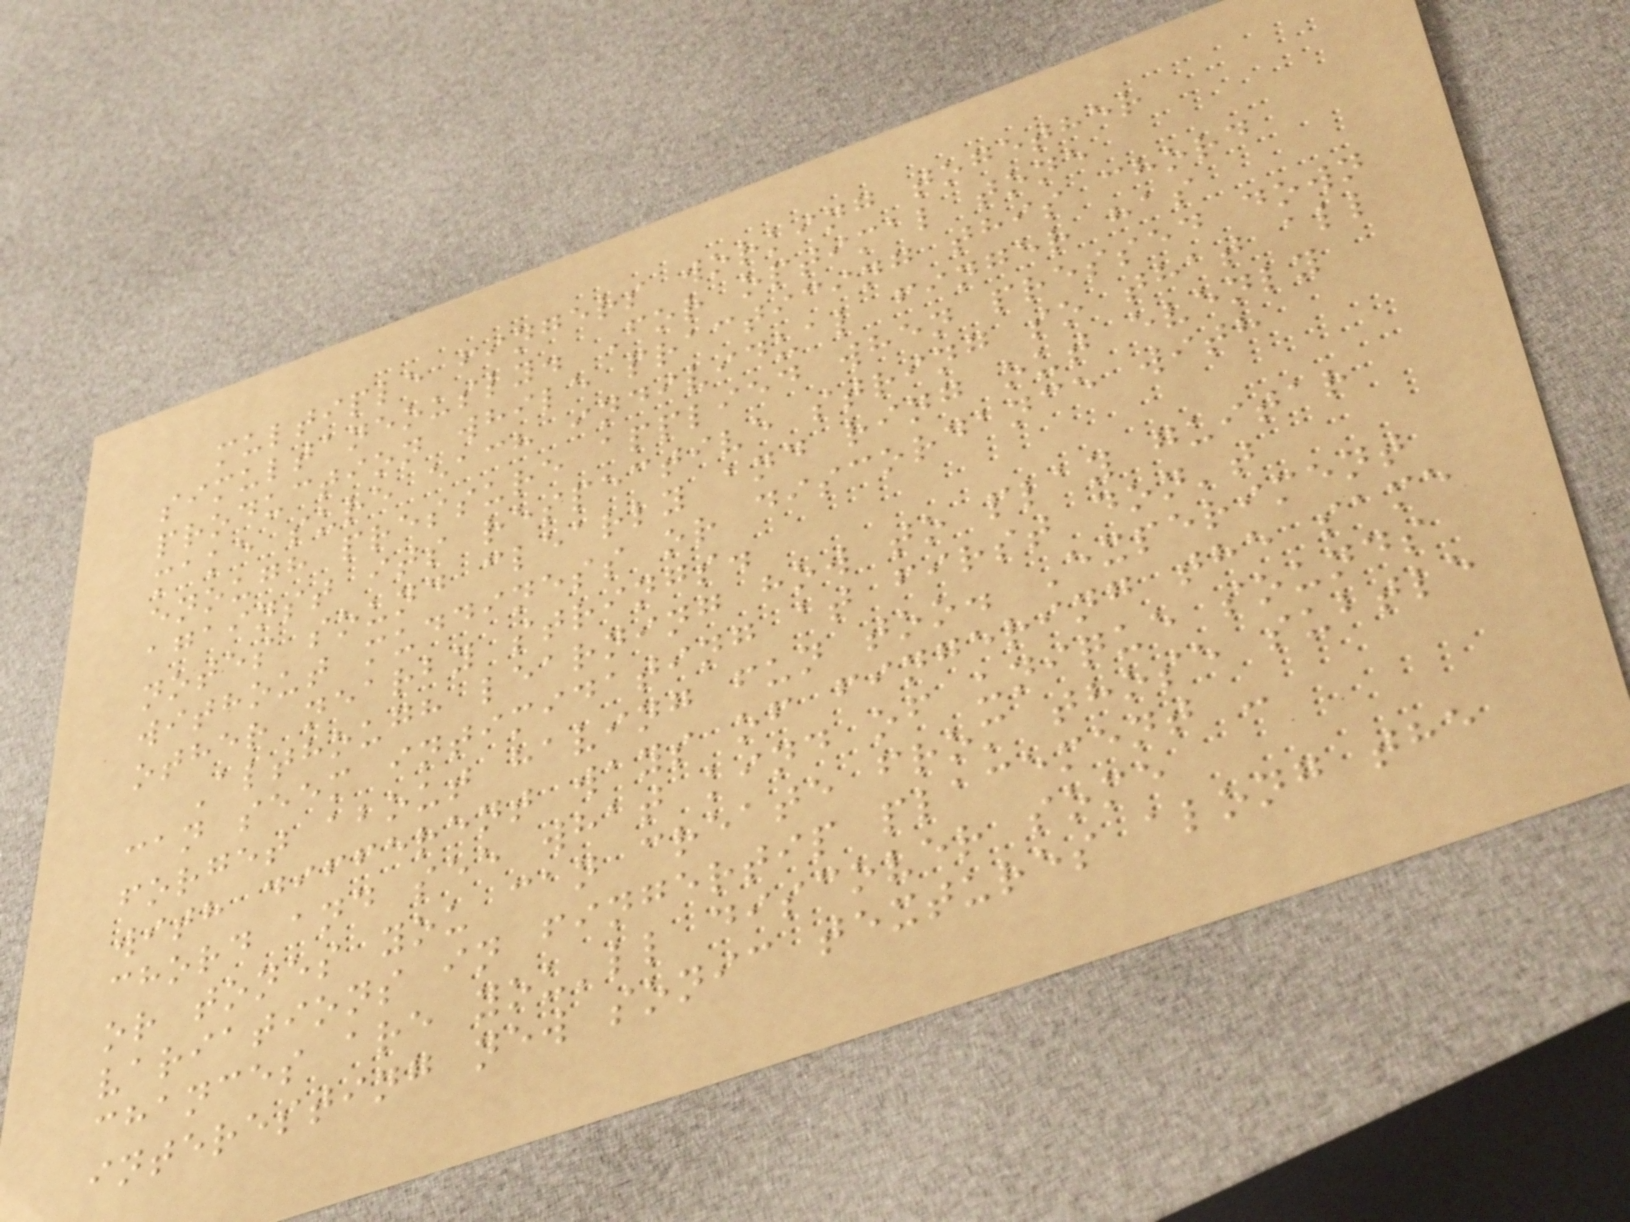multiple fingers working together
simultaneously. For optimal tone
production while practicing this chord
make sure each individual finger has
enough pressure applied when pressed down
against its respective string so that all
notes sound clearly and ring out evenly
without muddiness or discordance with
other nearby strings.
Although learning how to play guitar
can seem intimidating at first don't
forget about having fun too. Experiment
with different ways of fingering the same
chord and see what kind of unique sounds
or tones you can create from those subtle
variations in fingertip placement -
chances are you'll discover some
interesting new sonic textures along the
